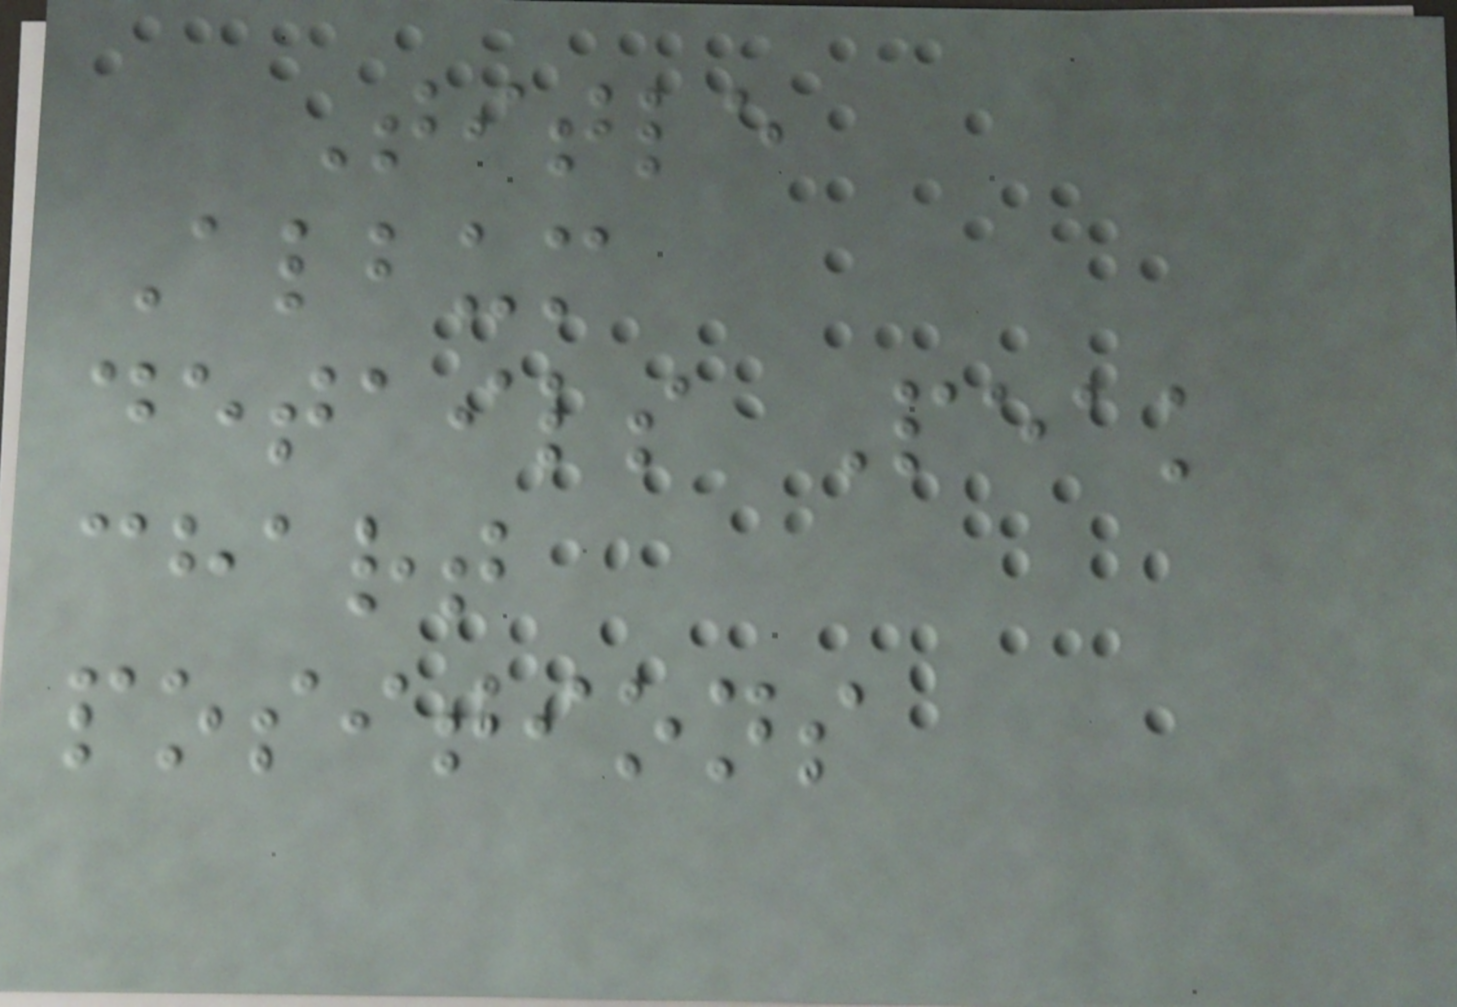Title
Album
details Peak
chart
positions
